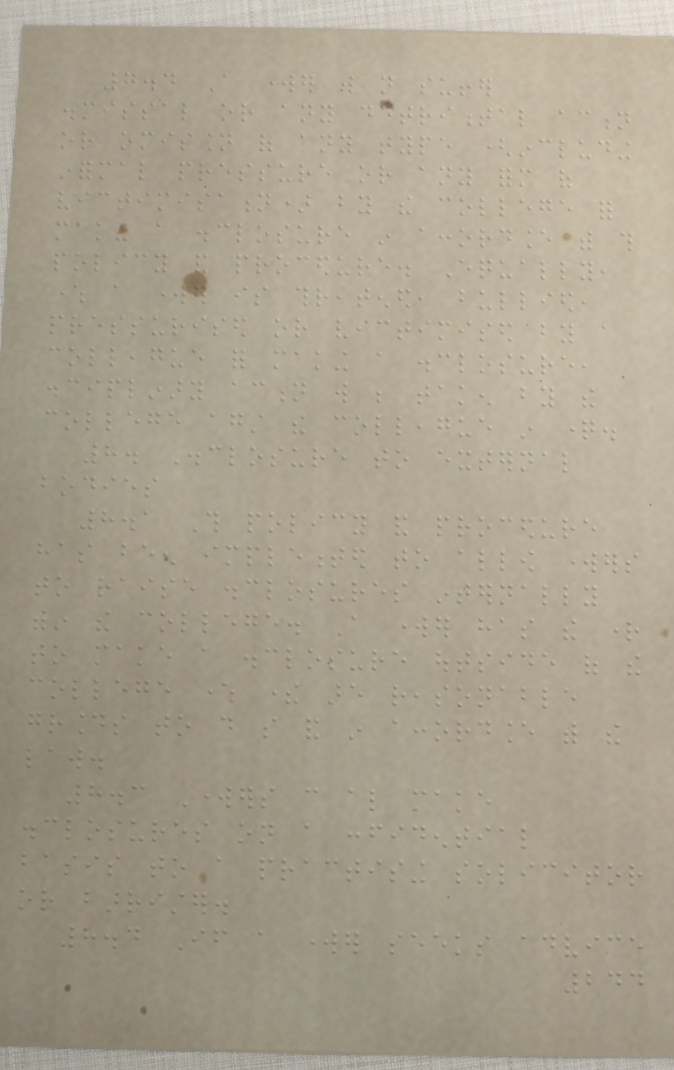7.4 A worker will not suffer
dismissal or any detrimental action
or omission of any type (including
informal pressure or any form of
victimisation) by the college for
making a disclosure in accordance with this
policy and procedure. Equally,
where a worker is threatened, bullied,
pressurised or victimised by a
colleague for making a disclosure,
disciplinary action will be taken by the
college against the colleague in question.
8. Disclosure to external
bodies
8.1 This policy and procedure
has been implemented to allow workers
to raise disclosures internally
within the college. A worker has the right
to make a disclosure outside of the
college where there are reasonable
grounds to do so and in accordance with the
law.
8.3 Workers can also make
disclosures on a confidential
basis to a practising solicitor
or barrister.
8.4 If a worker seeks advice
244
